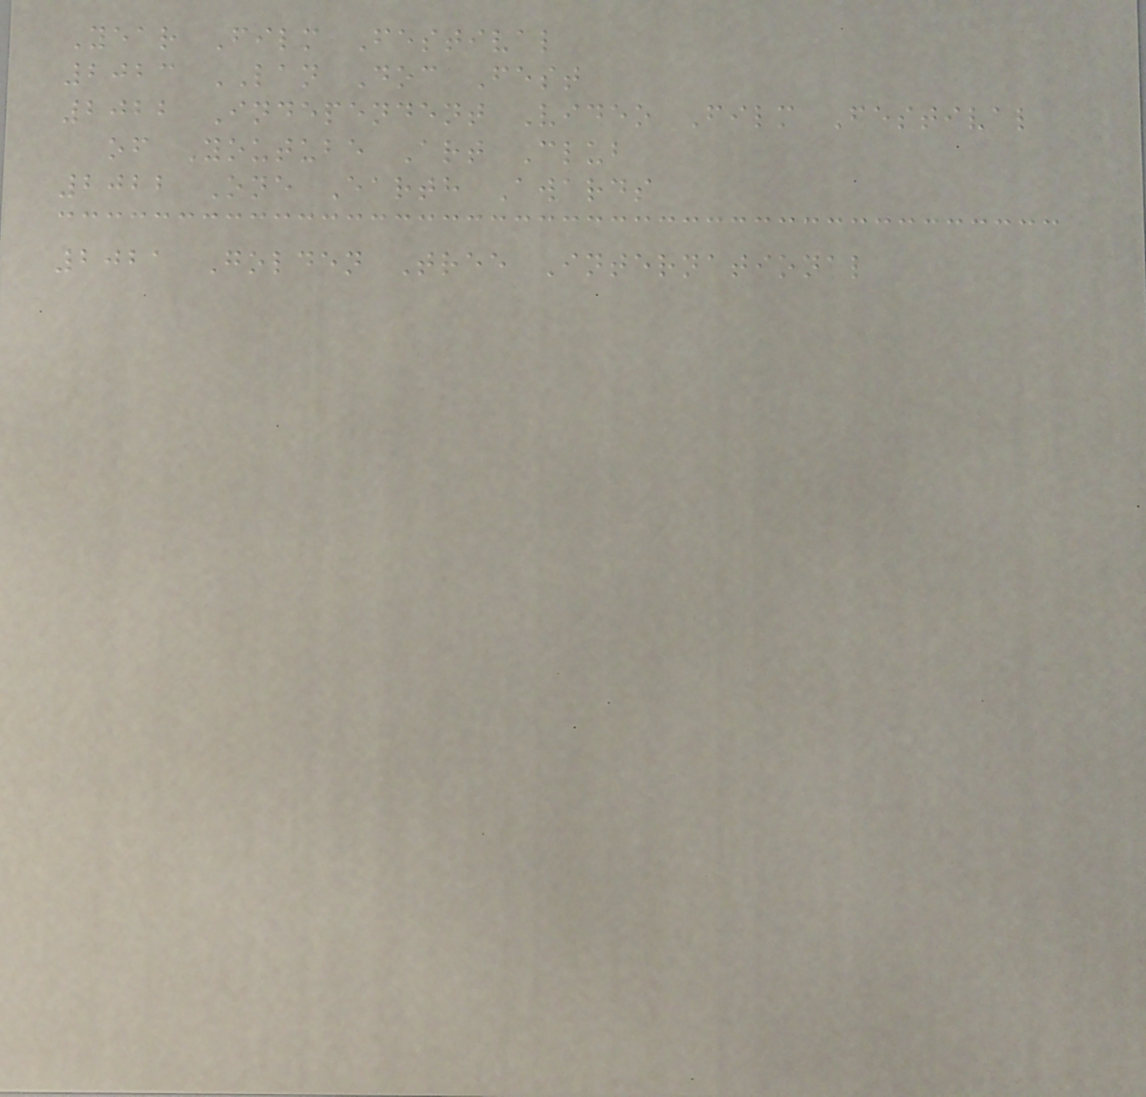Year Film Festival
2023 LAN Doc Fest
2022 Independent Video Film Festival
of Youtube Art Club
2022 One Earth Awards
2021 Golden Tree International
